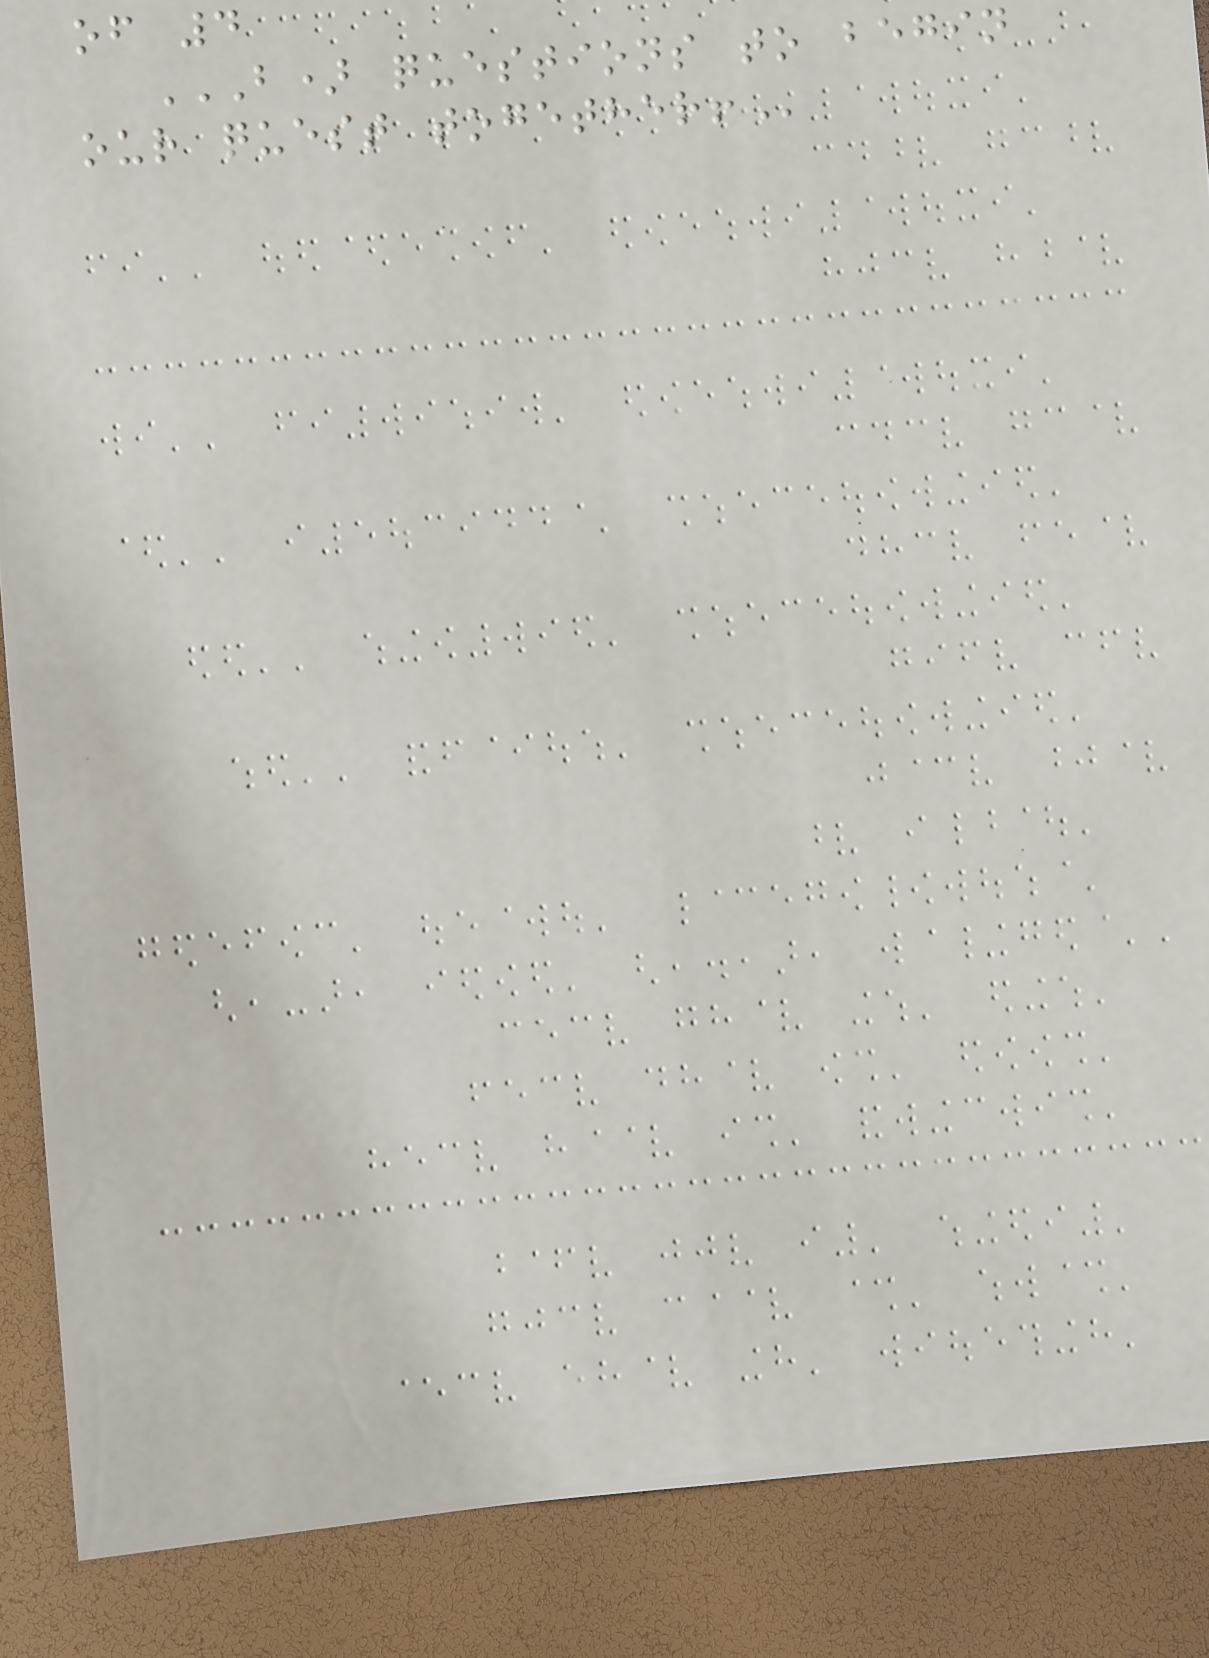of 4
B) QUESTIONS TO BEGIN
OUR QUEST TOGETHER!
